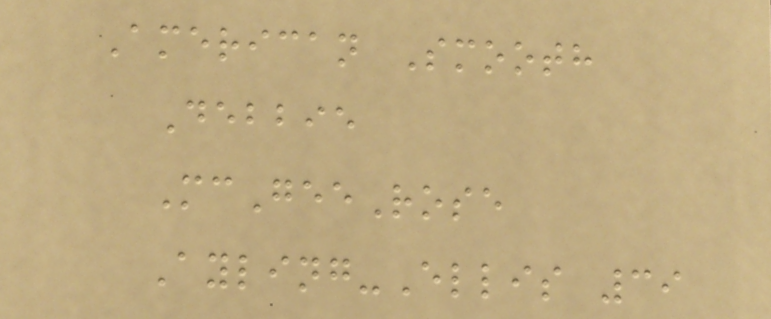American Smooth
Debbie
McGeeRose
Ayling-Ellis 39
